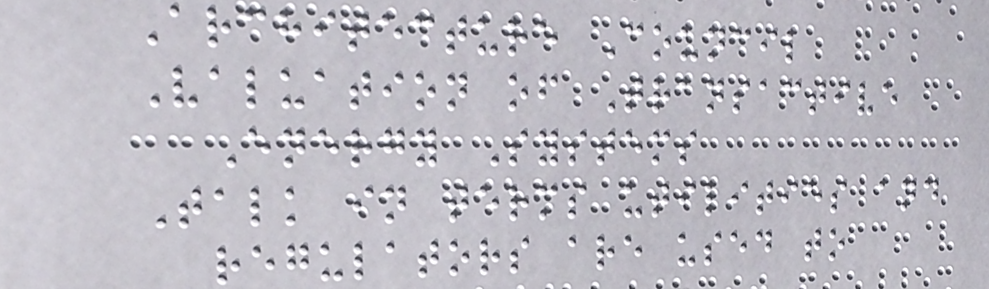Architecture Council
Valuation of Transactive
Energy Systems
Talk in terms utilities and
regulators are used to
